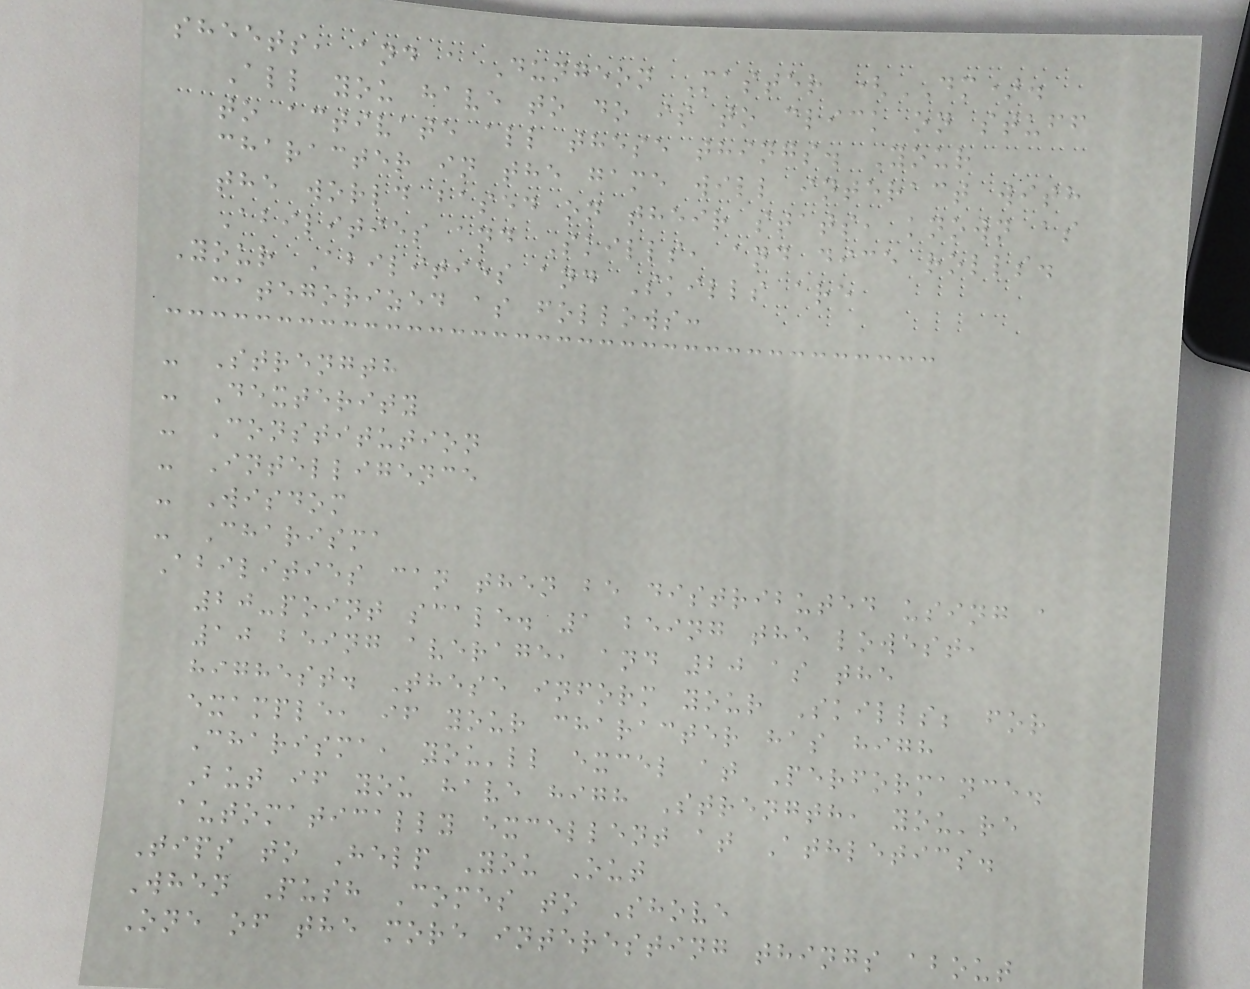sheets, and a Dungeon Master (DM).
All you have to do is to click on stuff
to activate all these things. Your
character in the game will interact with
the world based on their stats, known as
Abilities and Skills, and dice rolls.
Your Abilities and Skills are
categorized as follows:
- Strength
- Dexterity
- Constitution
- Intelligence
- Wisdom
- Charisma
Abilities can then be distributed using a
20-point scale. 1 being the lowest,
10 being average, and 20 as the
highest. These inform your Skills; for
example, if your character has high
Charisma, you'll excel at Performance.
But if you have high Strength, you're
automatically excellent at Athletics.
Tips to Help You Out
When Push Comes to Shove
One of the more interesting things about
